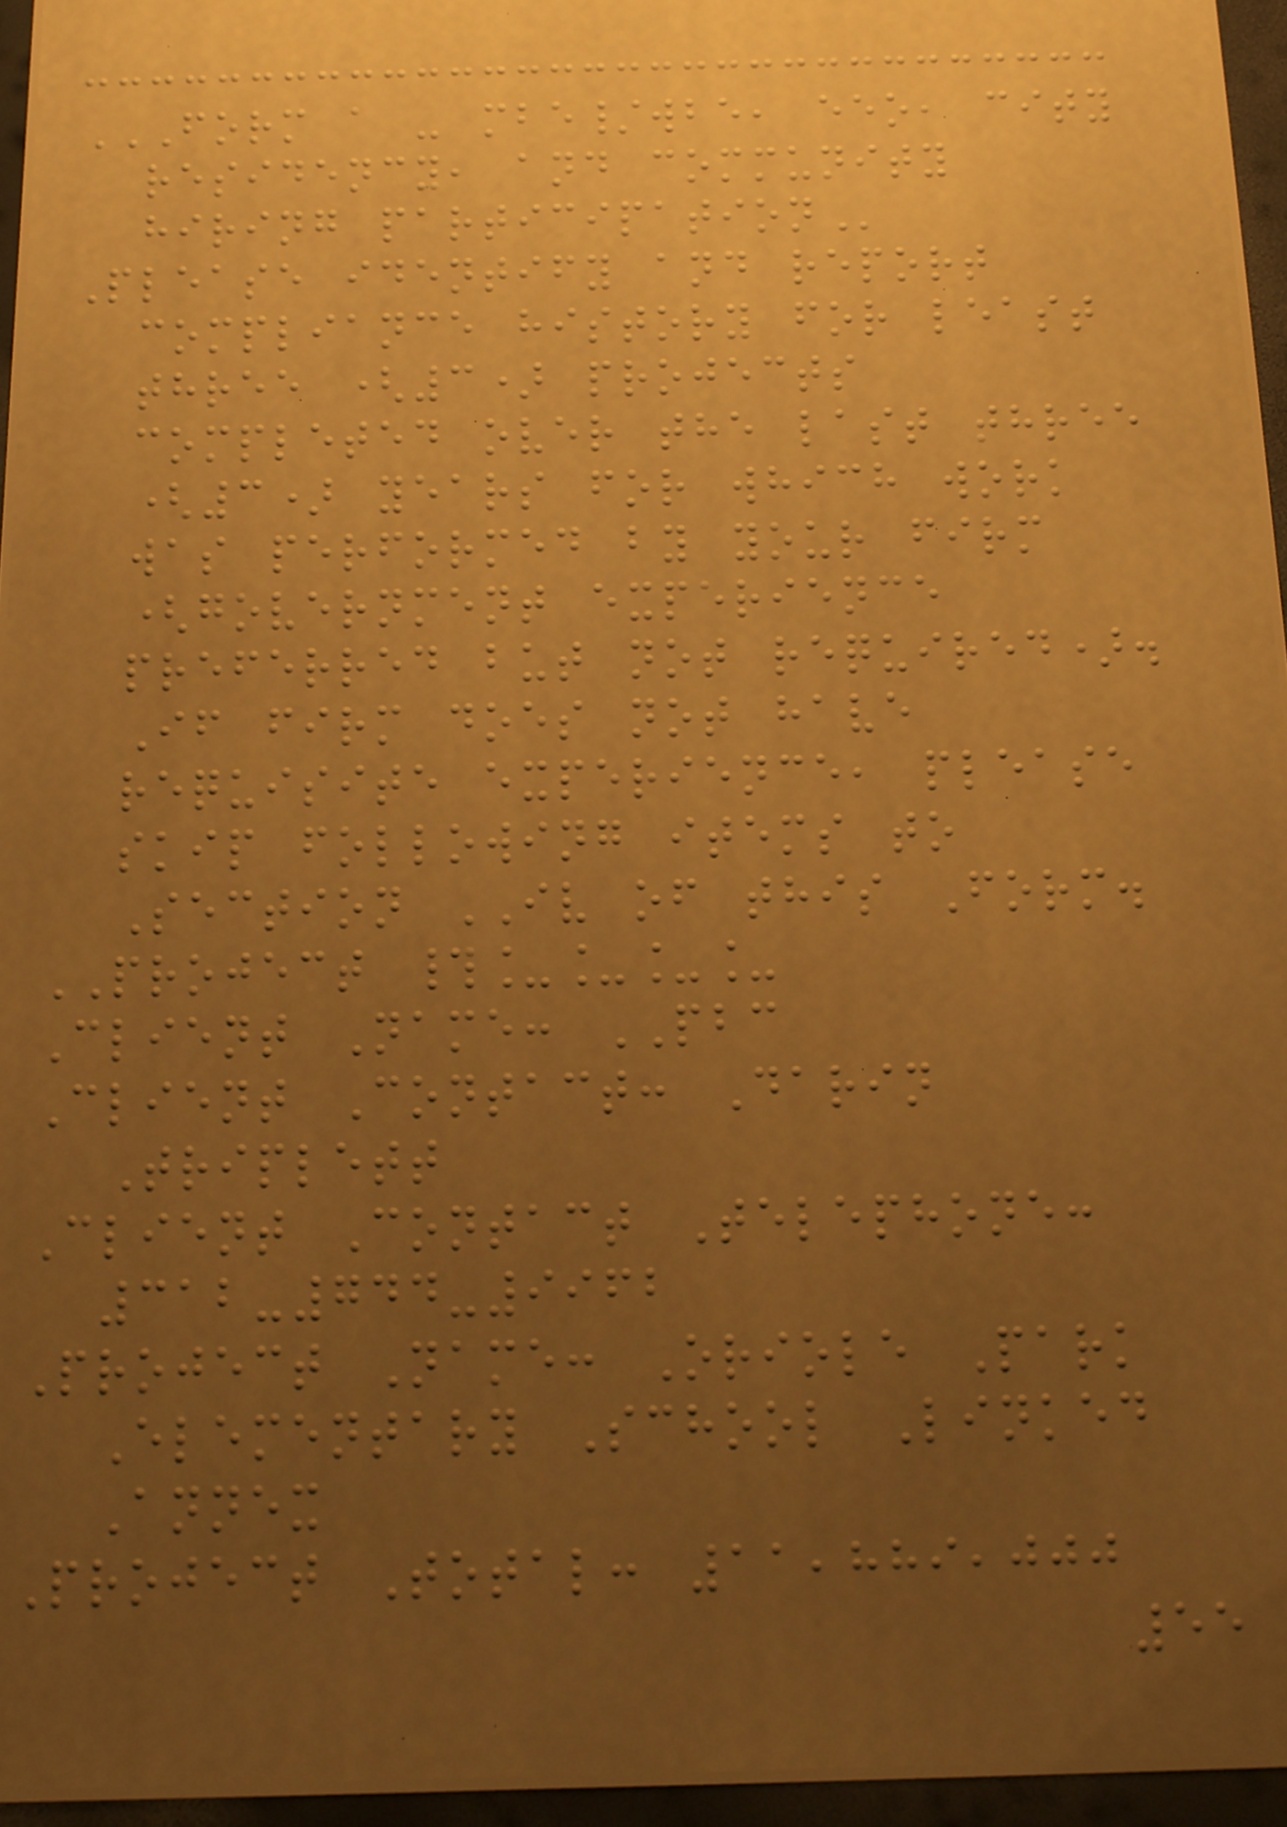FORM A - MBE/WBE, EEO, CITY
RESIDENCY, AND COMMUNITY
HIRING PARTICIPATION
Please identify and report
compliance history for least
three (3) projects
completed over the last three
(3) years for which work
was performed by your firm
(government experience
preferred but not required).
If firm does not have
requisite experience, please
skip following items to
Section IV of this Form.
PROJECT #____
Client Name: PBC
Client Contact: Darin
Triplett
Client Contact Telephone:
312-744-9962
Project Name: Oriole Park
Elementary School Linked
Annex
Project Total: 11,889,000
55
